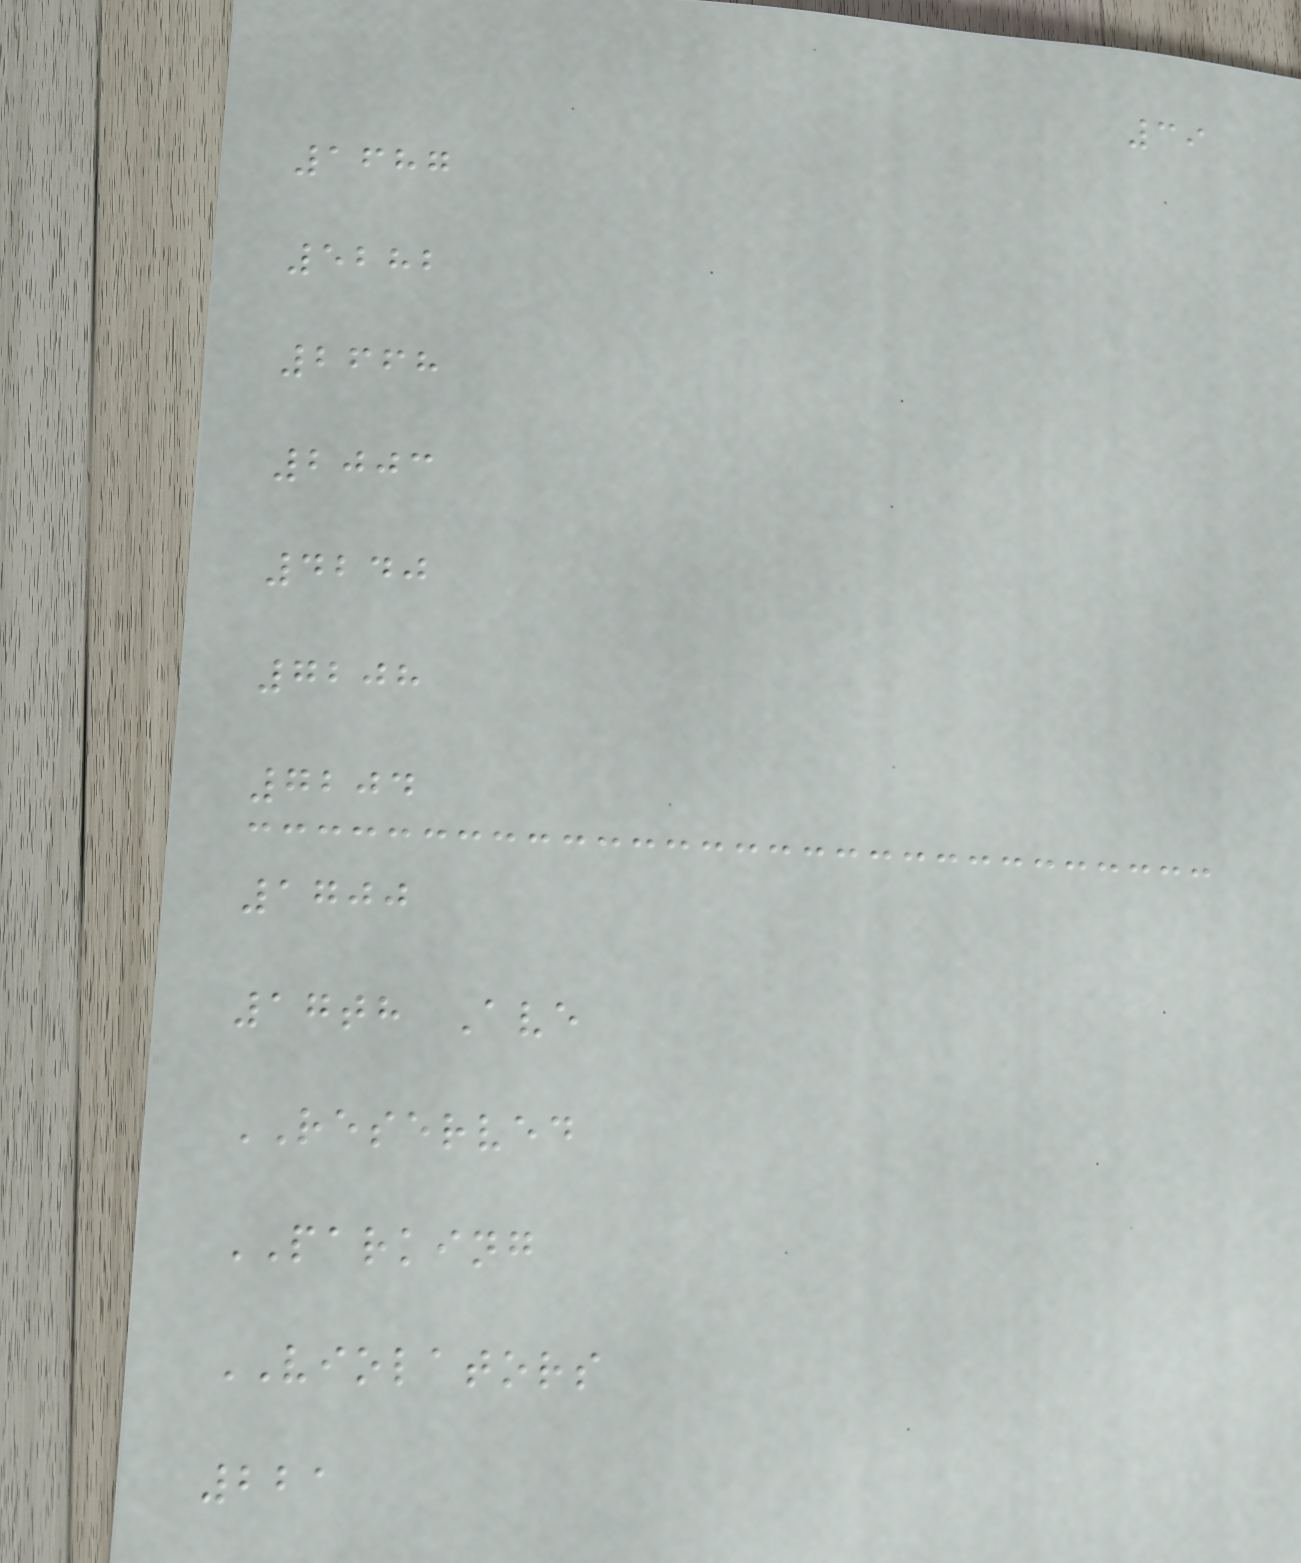39
1687
5282
2668
2003
4240
7208
7204
1700
17th Ave
RESERVED
PARKING
VIOLATORS
221
